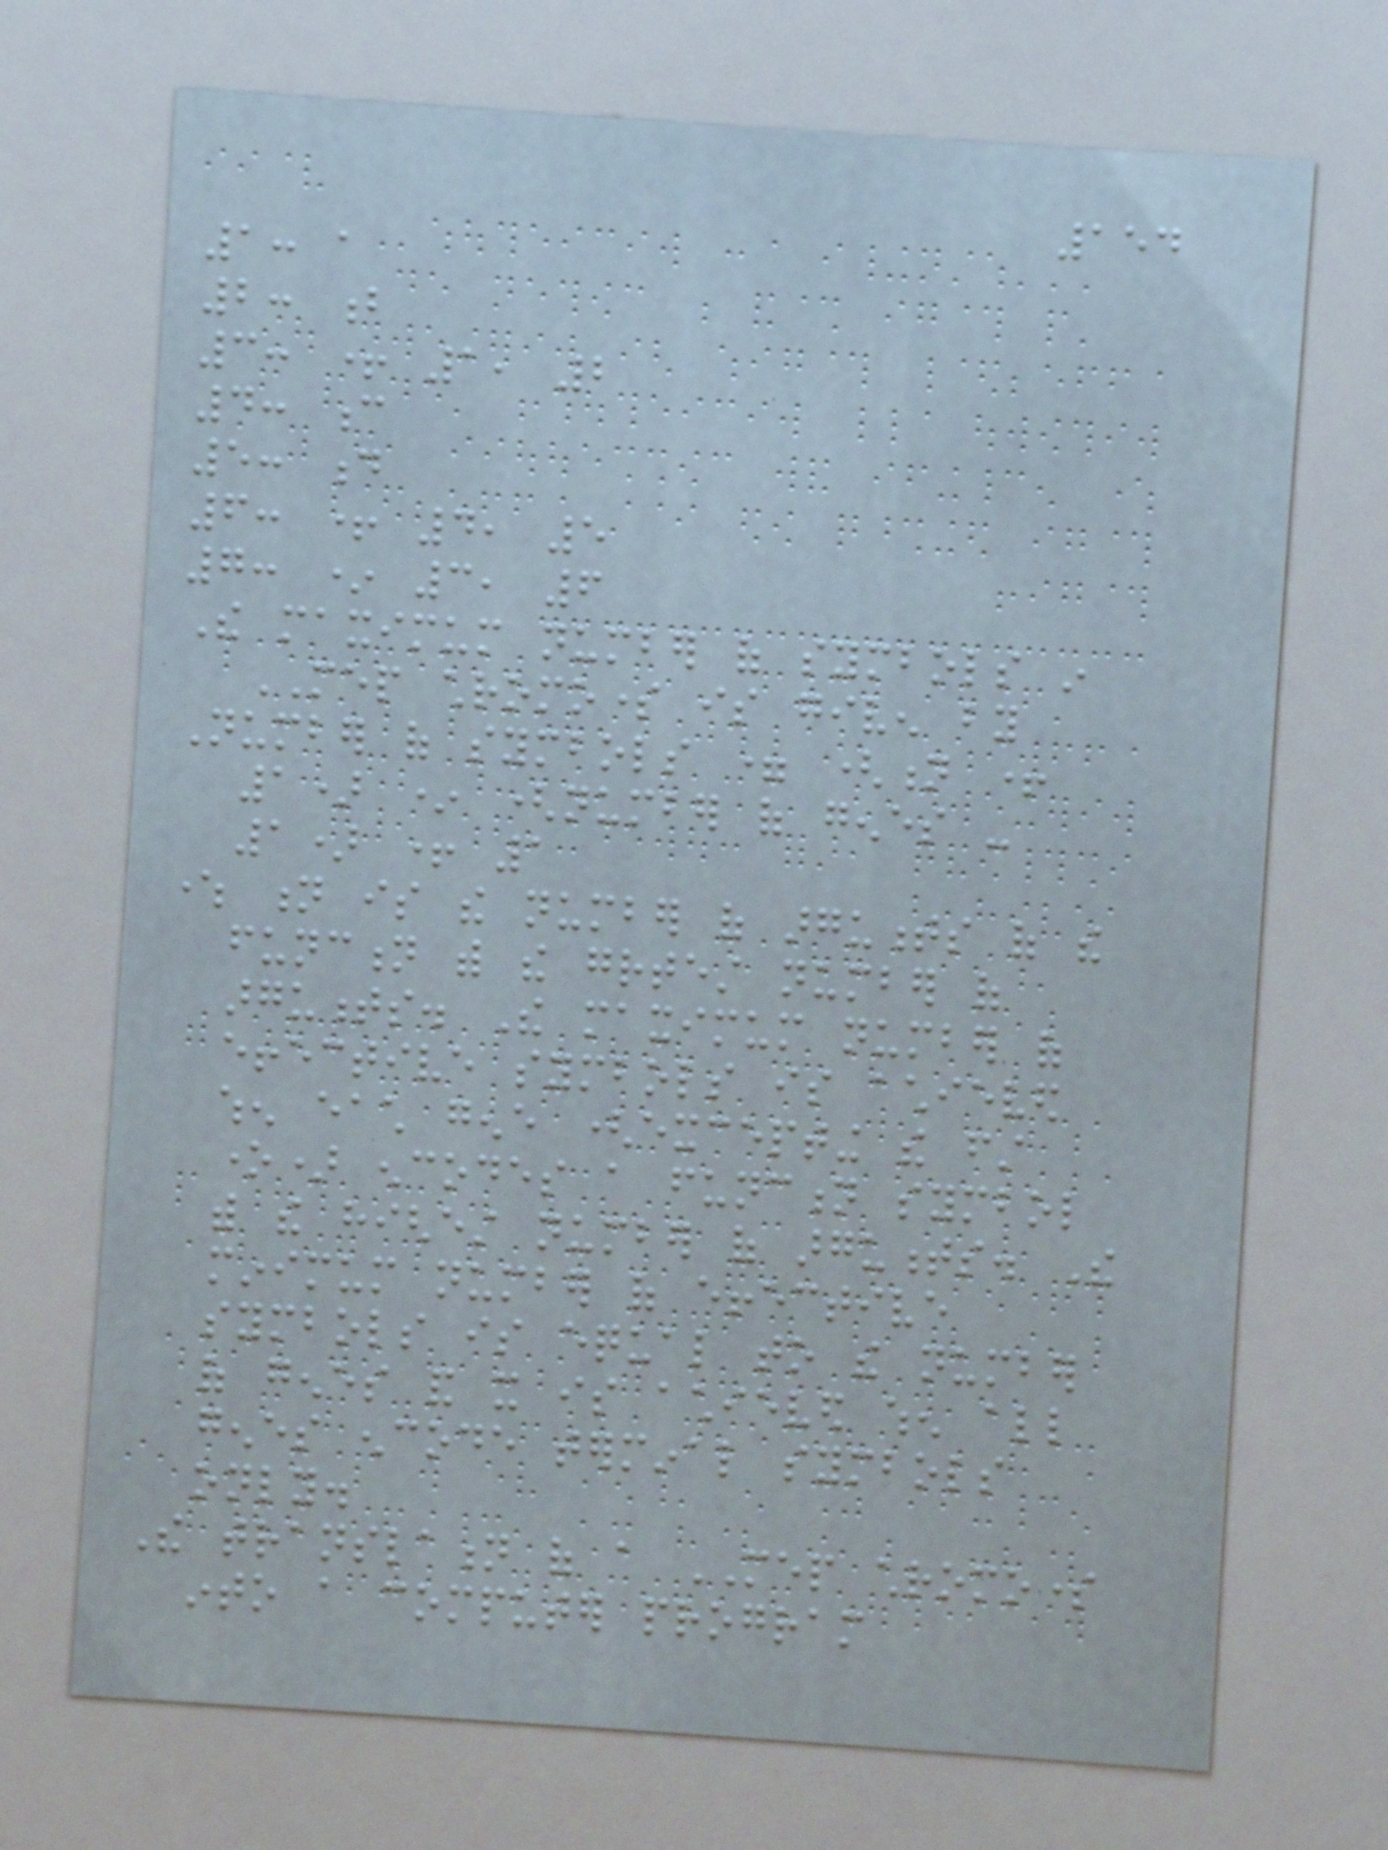154
1: a
2: b
3: + 1, 2
4: c
5: d
6: + 4, 5
7: * 3, 6
The maximum number of symbols in
MEP chromosome is given by
Number of symbols = (n +
1) * (number of genes -
1) + 1
where n is the number of arguments of the
function with the greatest number of
arguments. The maximum number of
effective symbols is achieved
when each gene (excepting the first
one) encodes a function symbol
with the highest number of arguments. The
minimum number of effective
symbols is equal to the number
of genes and it is achieved when all
genes encode terminal symbols
only.
The translation of a MEP chromosome
into a computer program
